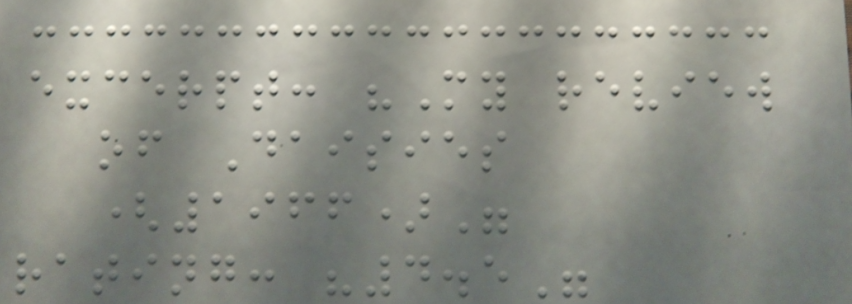excerpt: "My review
of Daisies
(1966)"
rating: "4.5"
